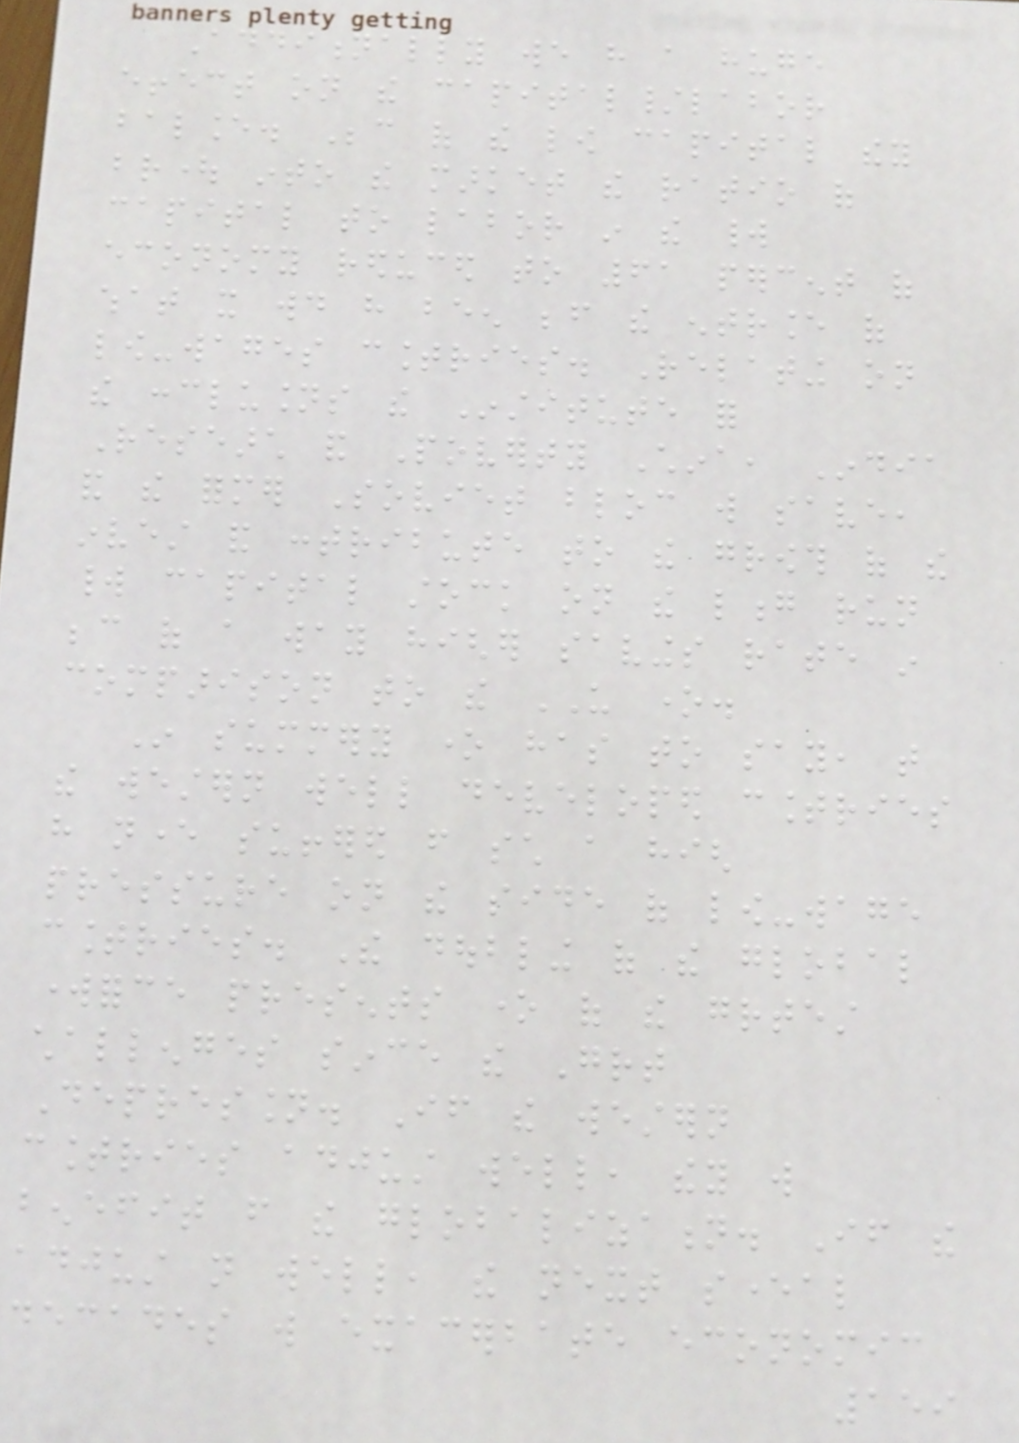Additionally we have a huge
effect on the capital/labor
balance. Because of the low capital they
brought into the market the ratio of
capital to labor in the world
economy reduced to 61 percent of
what it would have been before the entrance of
low-wages countries. Relating on
the conclusions the Institute for
Research and Poverty China, India
and the former Soviet bloc will save,
invest and contribute to the growth of the
world capital stock on the long run
because of a way higher savings rate in
comparison to the US one.
In summery one has to say, that
the western well developed countries
have never suffered from such a high
pressure on the side of low-wage
countries. The doubling of the global
workforce presents one of the greatest
challenges since the Great
Depression. If the western
countries adjust well, they will
benefit from the globalization. If the
adjust not well, the next several
decades will exacerbate economic
159
